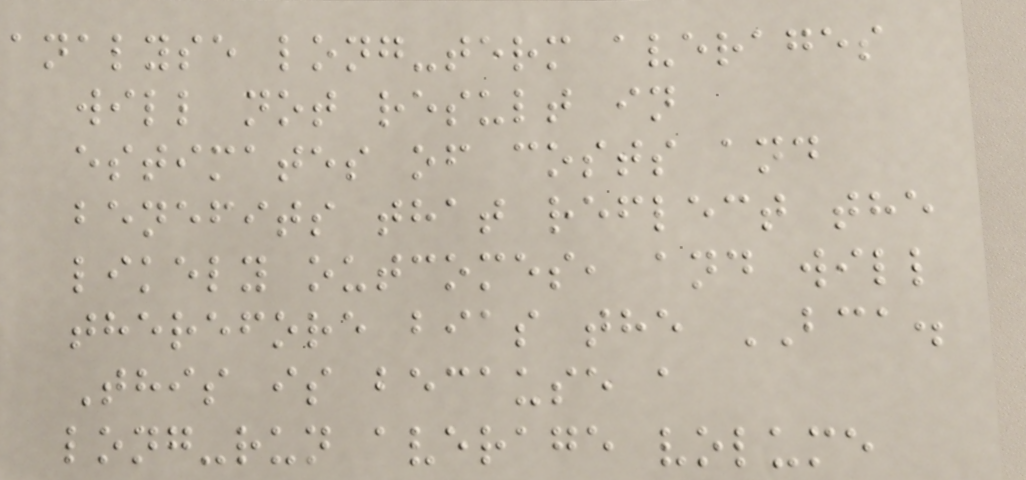analyse long-term averages
will not result in
estimates of costs and
benefits that reflect the
likely outcomes, and will
therefore bias the BCA.
This is because a
long-run average volume
